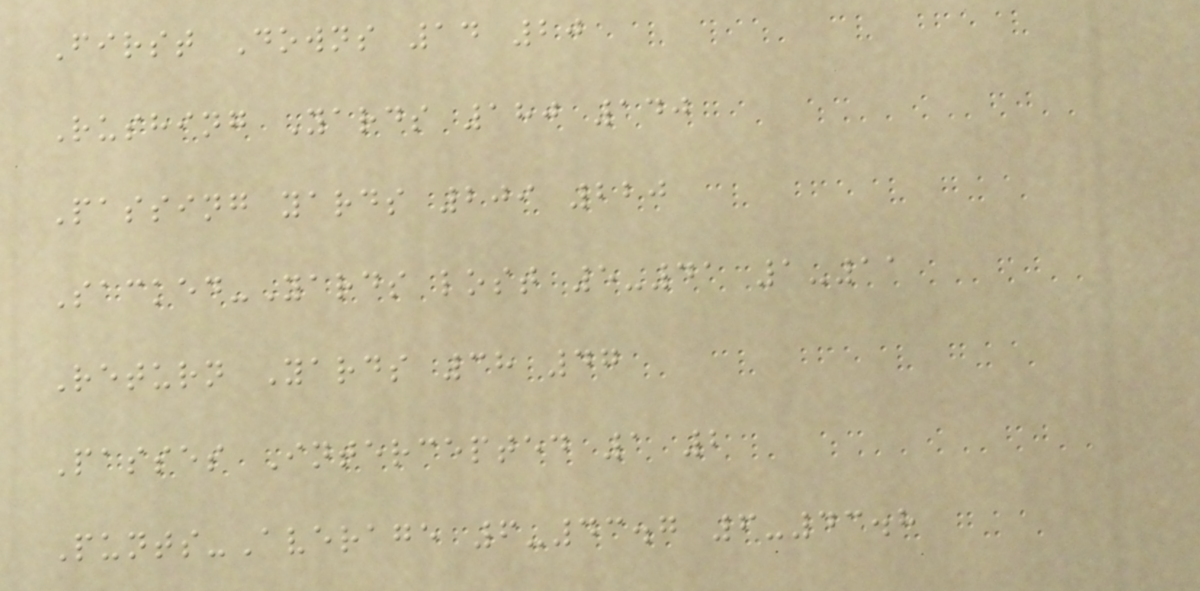First Downs 14 20
Rushing Yards 180 140
Passing yards 209 220
Sacked-Yards lost 5-41 1-11
Return Yards 38 47
Passes Intercepted 1 2
Punts-Average 6-43.7 6-43.8
